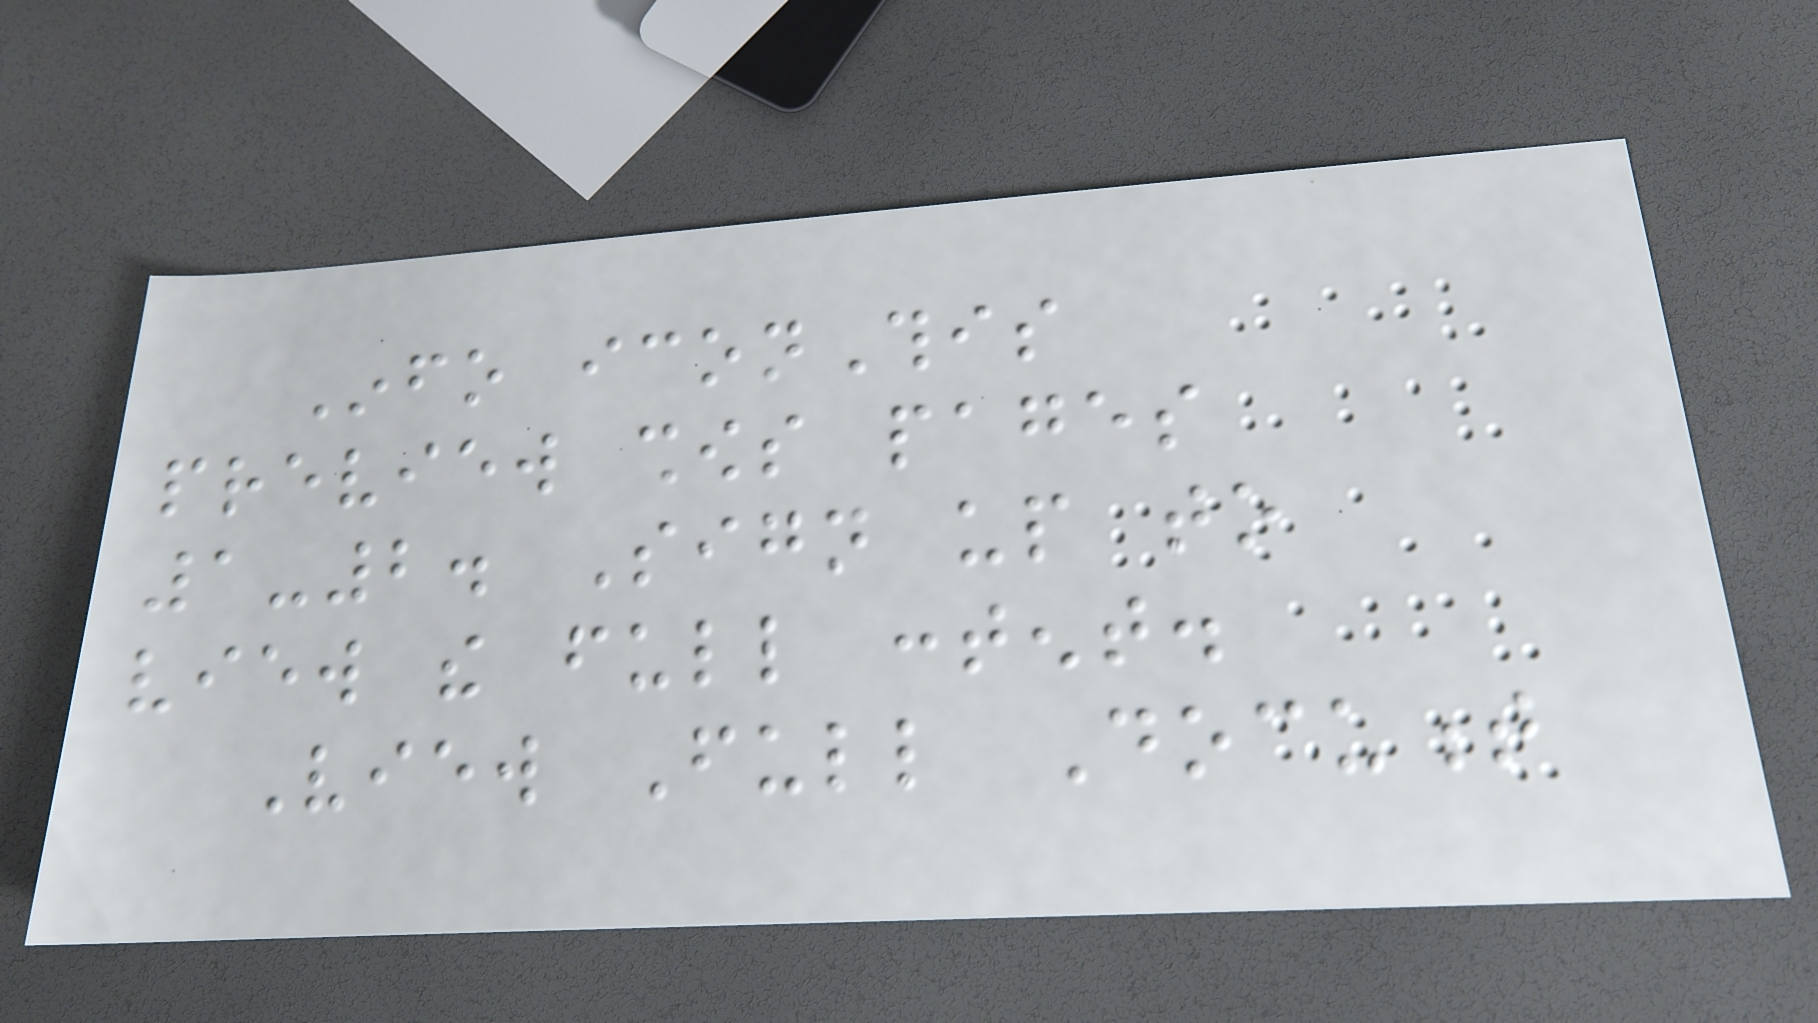Info iconThis
preview shows pages
1-2. Sign up to
view the full content.
View Full Document
